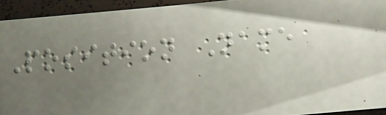Position Name
